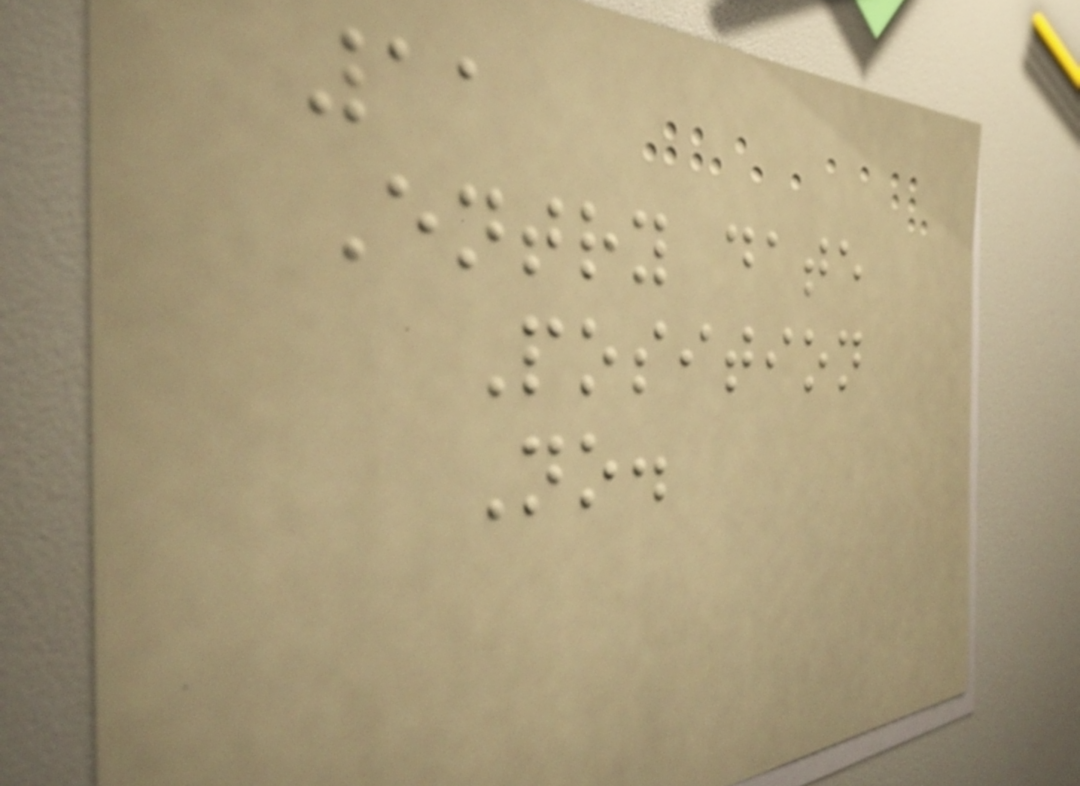11
Entry date
Position
No.
